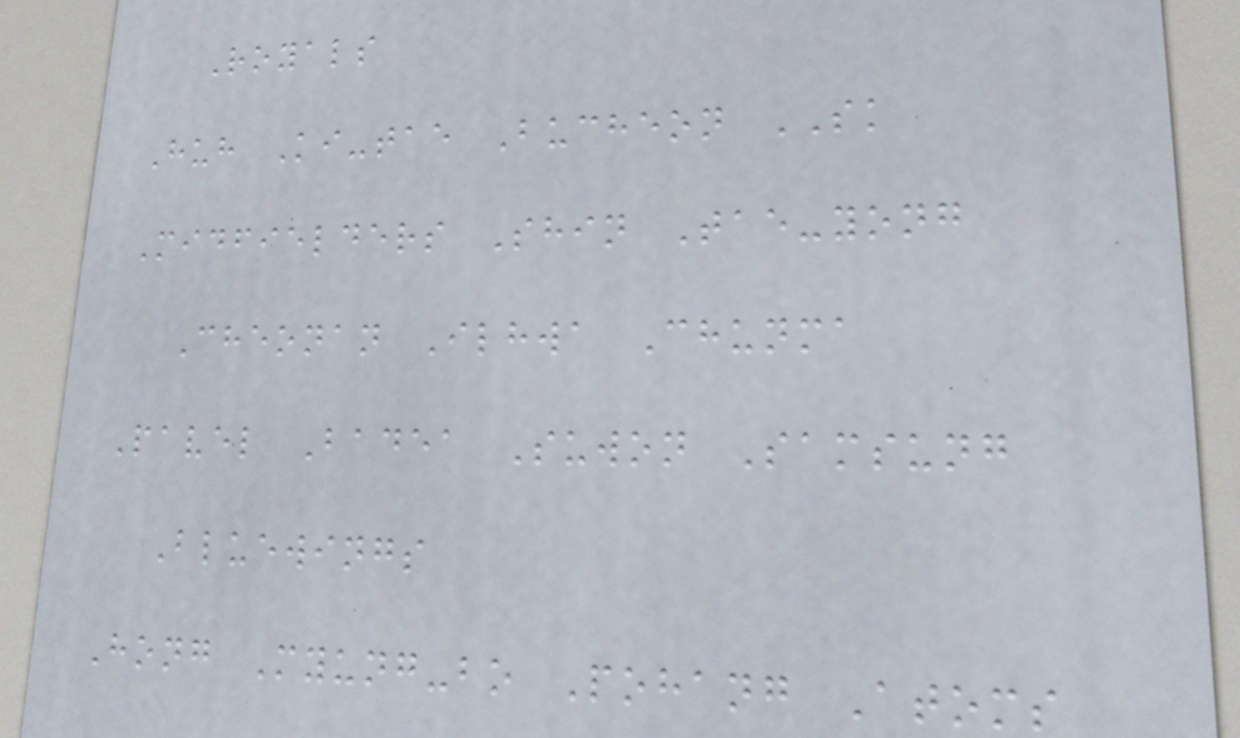Royals
Huh Ki-tae Bucheon SK
Midfielders Shin Tae-yong
Cheonan Ilhwa Chunma
Pavel Badea Suwon Samsung
Bluewings
Hong Myung-bo Pohang Atoms
